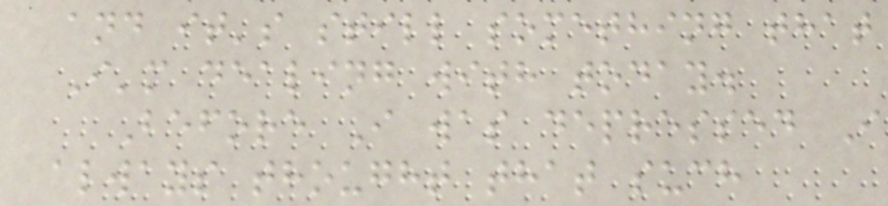and it's still something that
I'm dealing with today.
Before I was depressed I
always thought that such
